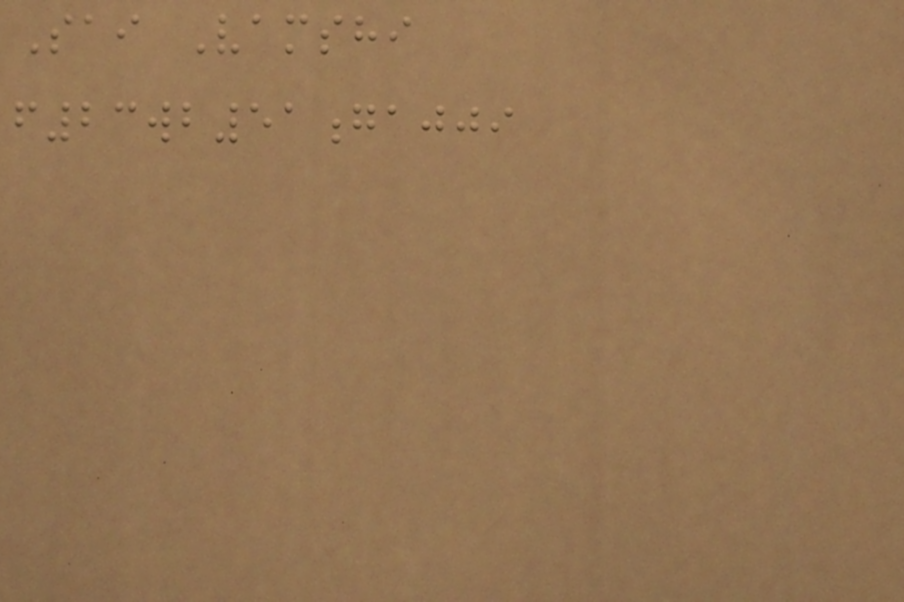Sai Vamshi
f23wb51gajji
